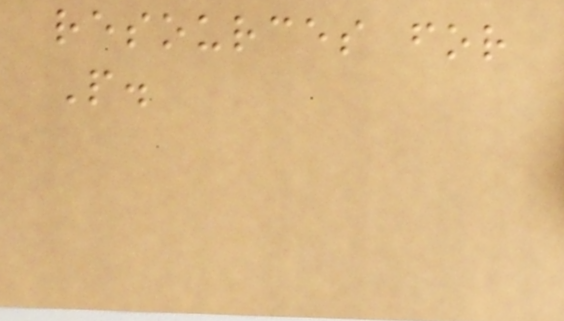resources for
P.
